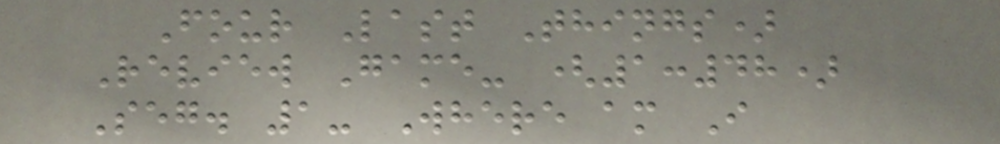Four Last Things)
Review Game- (1:48)
Seg. 1- Where am I
